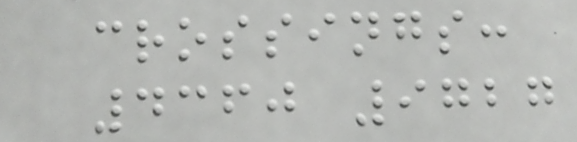crossings:
4360 9727
